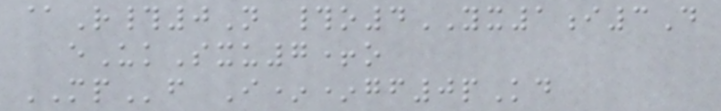@R#0N #o4YX1i3D
eUkSxu7+o
MPf I**gf0pKd
